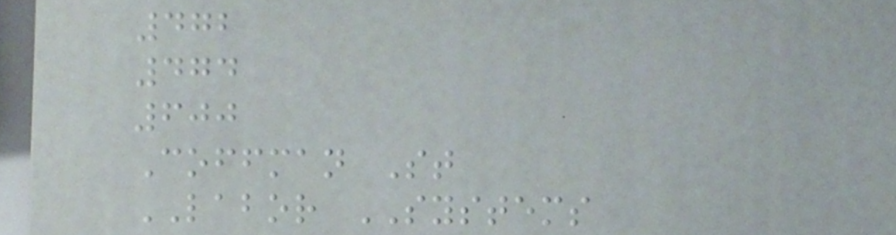472
474
600
Coffman St
LABOR SYSTEMS
